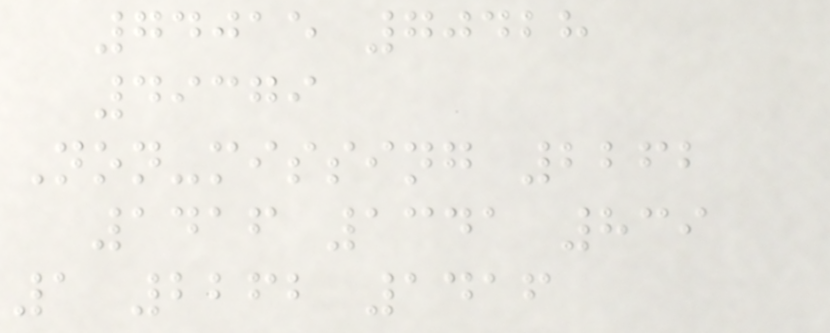74015 70428
49379
Non-missing 2262
1416 1341 839
1 2262 1416
